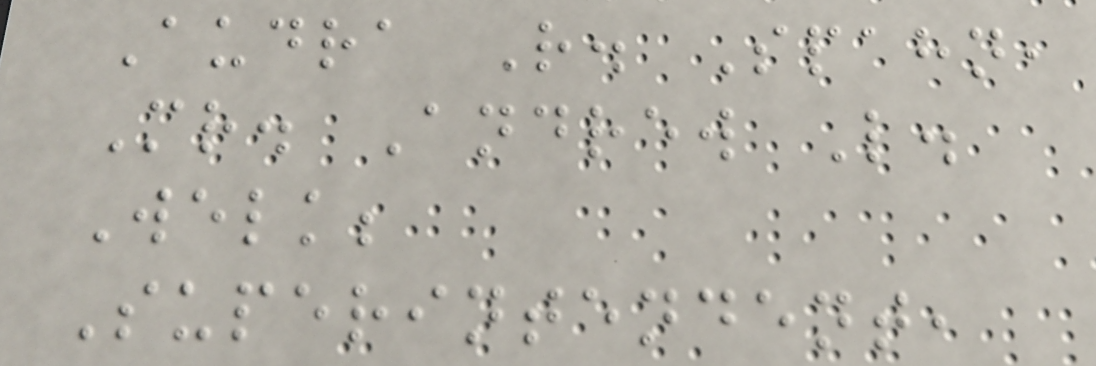Audra R. Spahn,
Mr. Andrew L.
Welk;
Superintendent,
